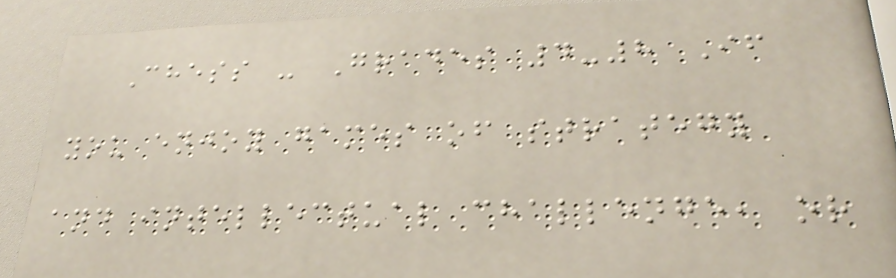Chess - Grades 4-8 If
you enjoy games of strategy
and intellectual challenge, or
